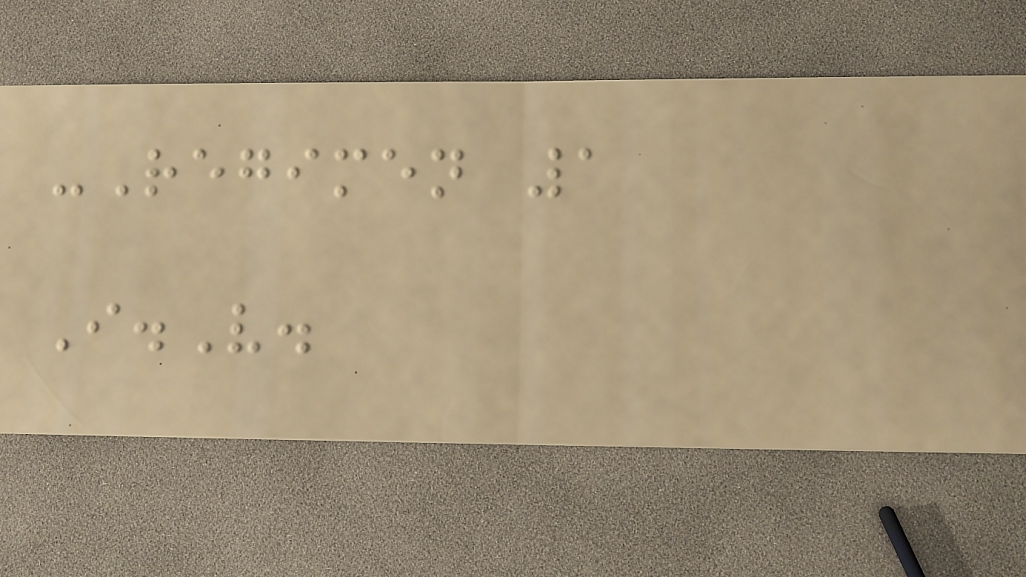-Regimen 1
I.V.
